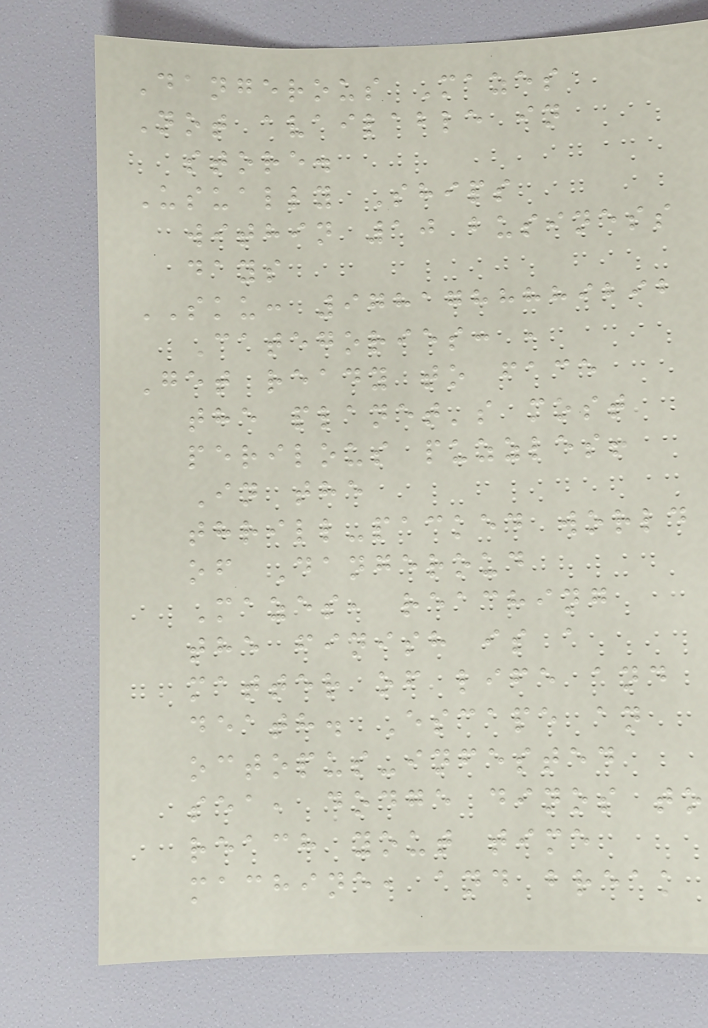Dangerous Mazes
Not available in
store.
Usually Ships
within 10 business
days
SKU: 9781788889292
Categories: ,
Get ready to face
the planet's most
perilous puzzles!
In the
thrill-packed world
of Dangeroud
Mazes, reaching
the finish is a
matter of life and
death. Escape an
octopus-infested
sea, dodge dinos to
reach yout time
machine, and break
